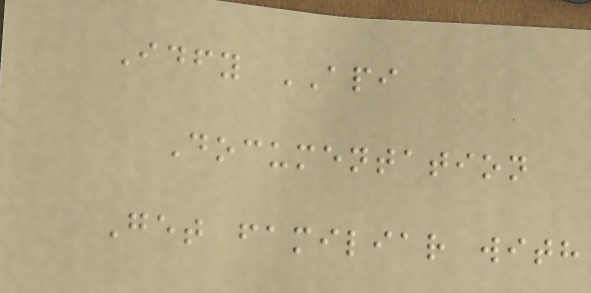Idfy API
Documentation
Get familiar with
